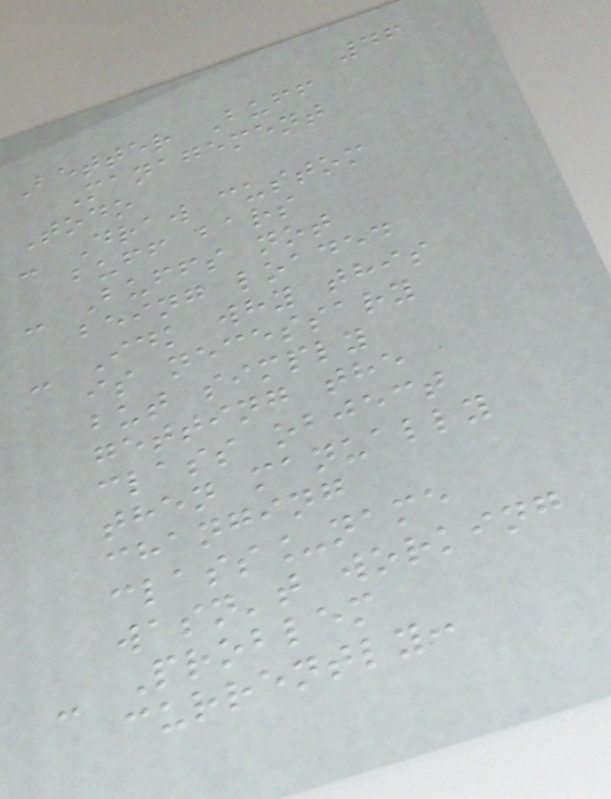46
Better Buff
Management
Todo
- Draw custom
buff bars
- Buffs not
being loaded
- Idk why this
is necessary
but simply
getting the
class object
then manually
changing
class_name
wasn't working
- Problem
currently:
